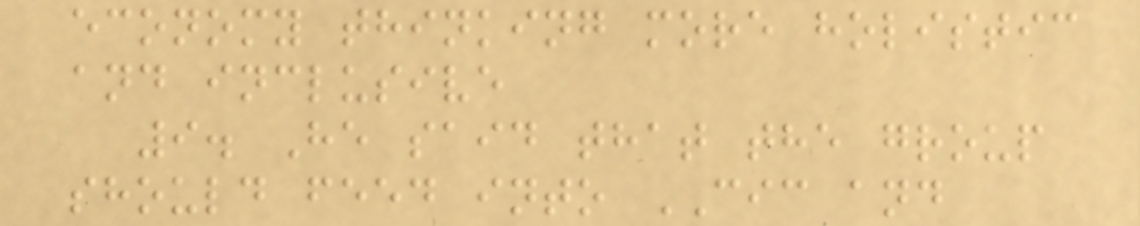economy thinking more holistic
and inclusive
9. He said that the group
should feed into CIC and
